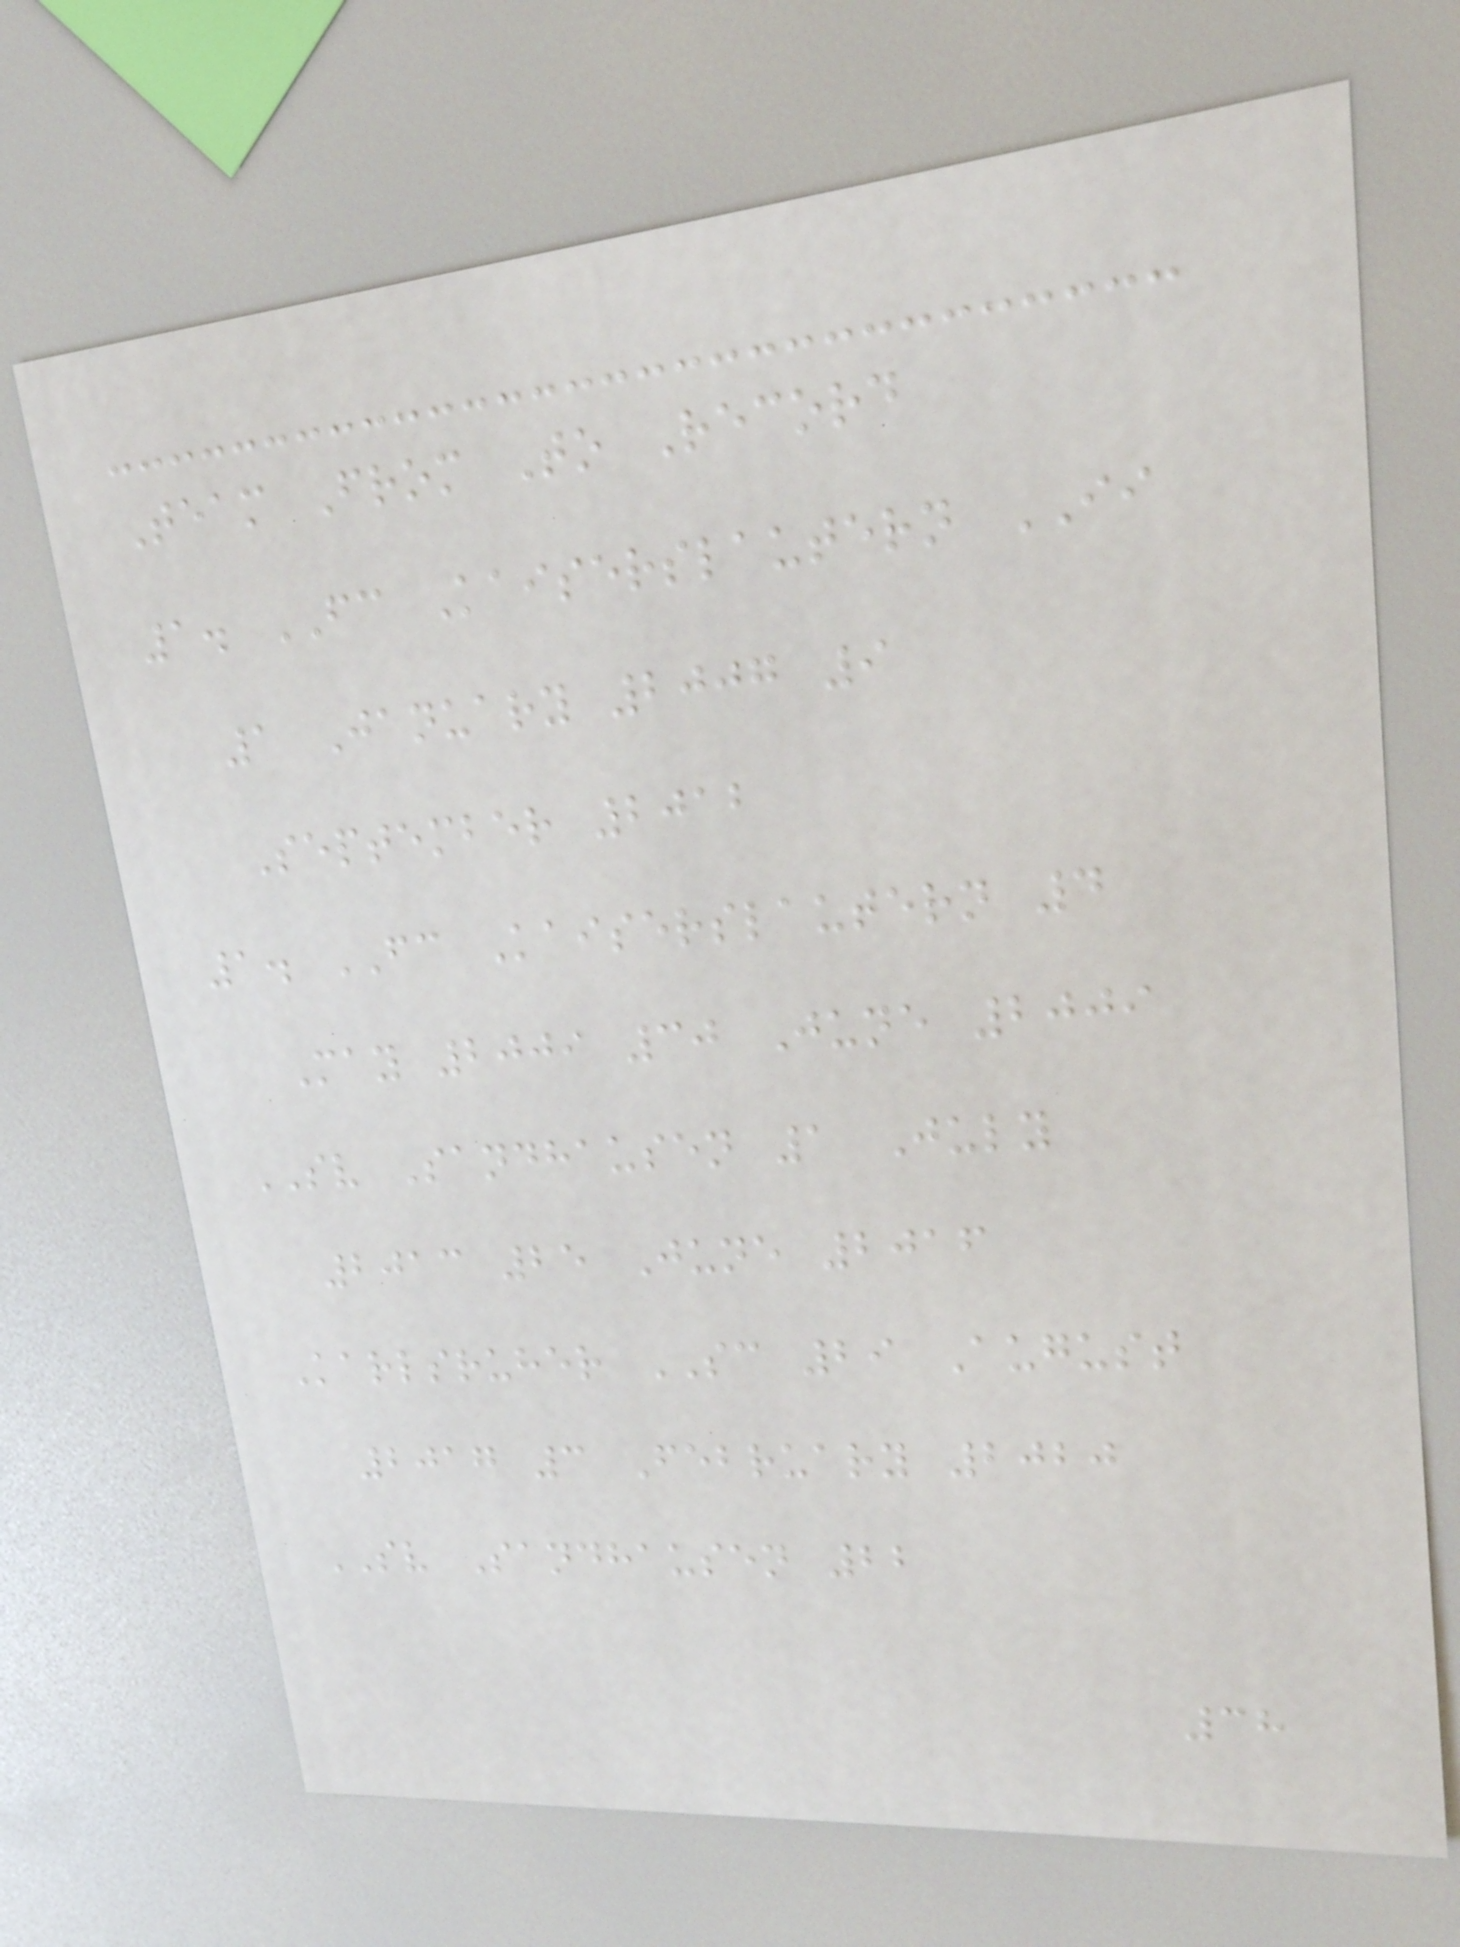Team From To Record
1. FC Kaiserslautern II
1 January 2007 9
September 2012
1. FC Kaiserslautern 4
May 2009 30 June 2009
SV Sandhausen 1 July
2013 25 June 2016
Karlsruher SC 29 August
2017 3 February 2020
SV Sandhausen 22
38
